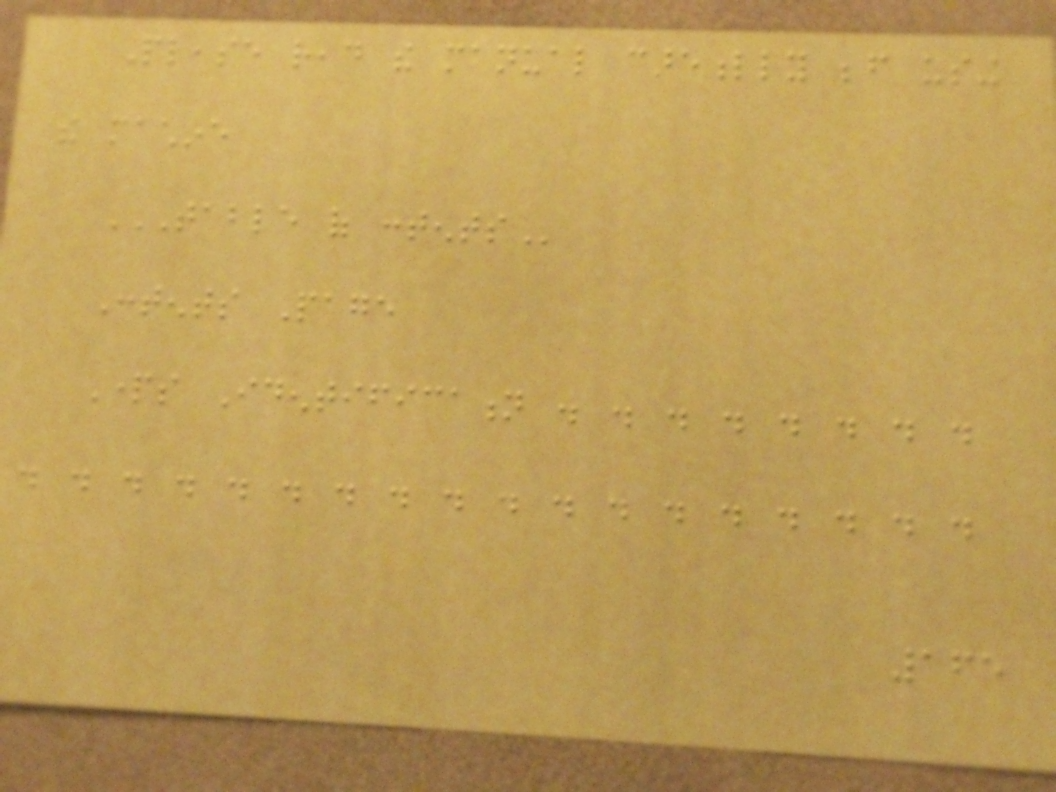Please read the manual carefully before using
the machine
TABLE OF CONTENTS
Contents Page
Parts Identification . . . . . . . .
. . . . . . . . . . . . . . . . . .
165
